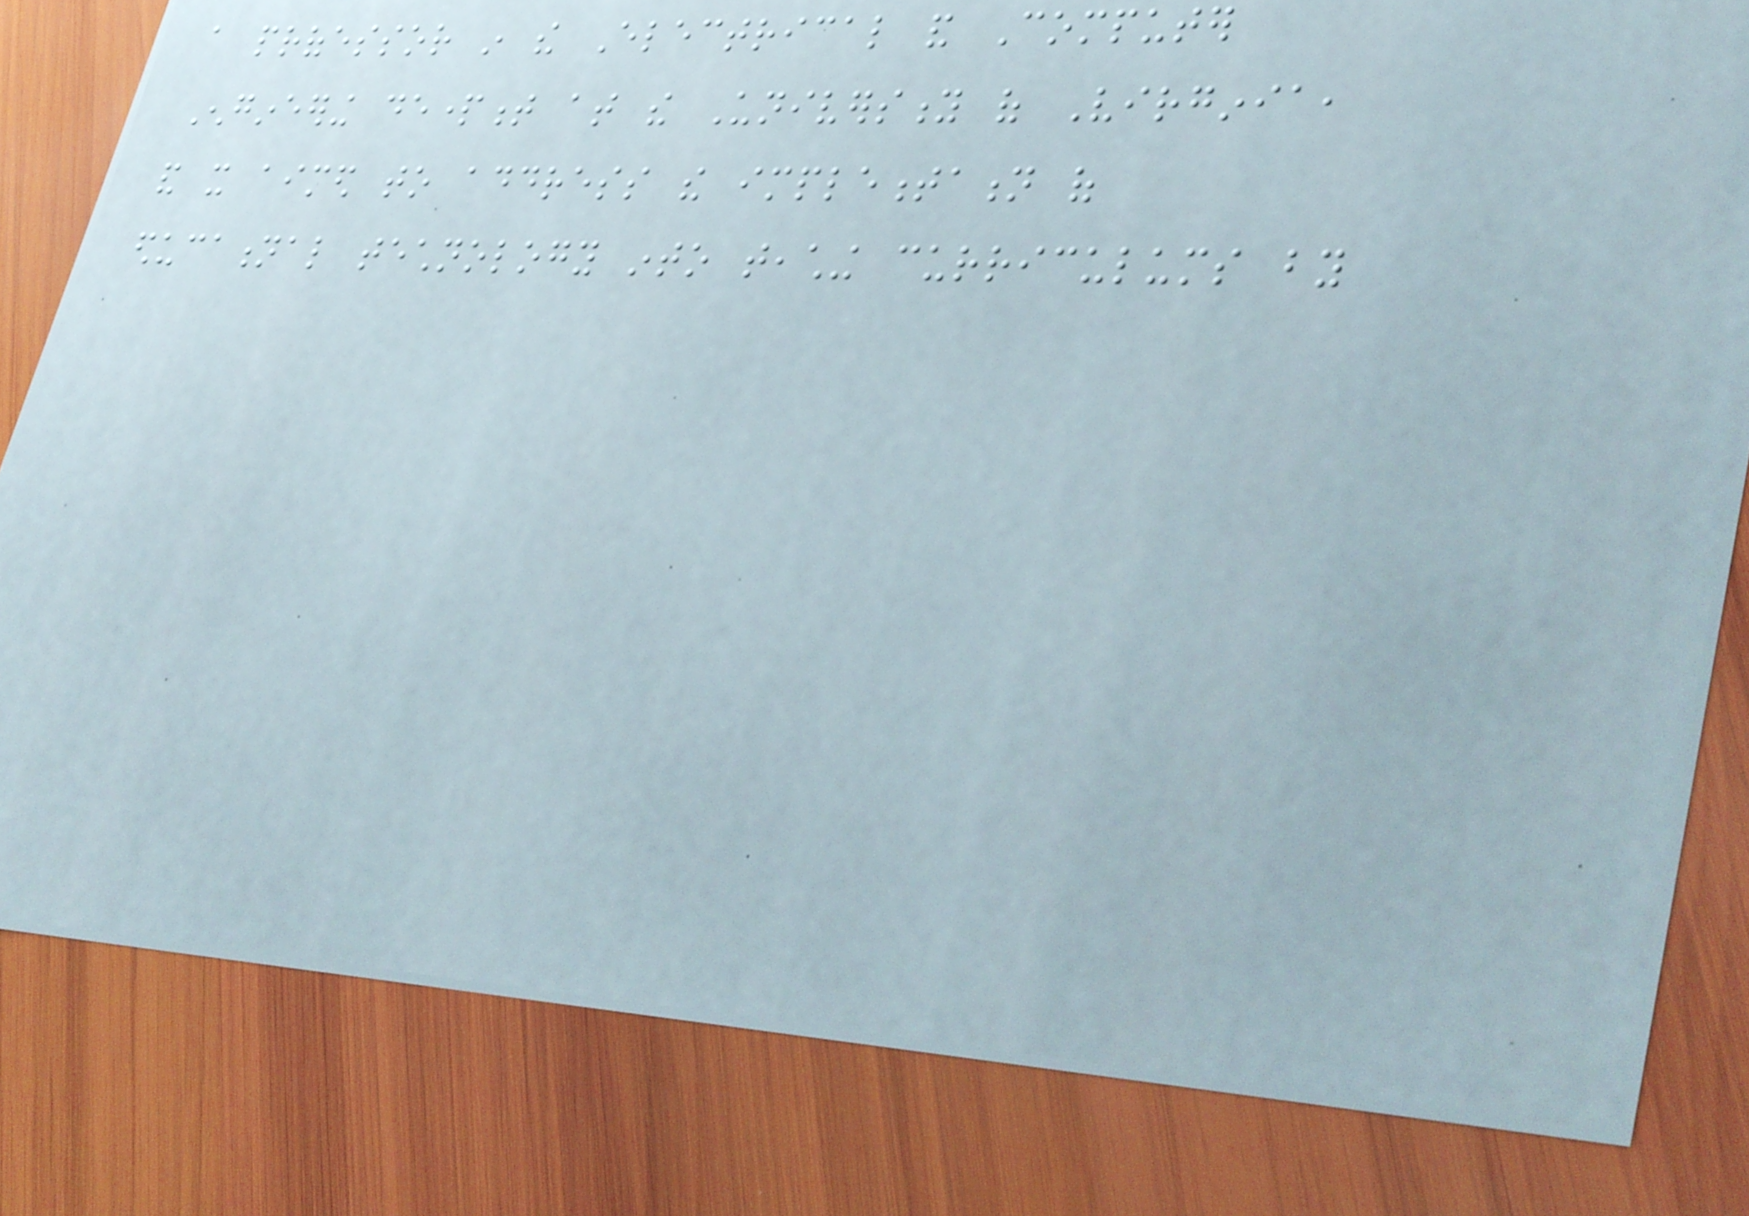a professor in the Electrical and Computer
Engineering department at the University of Virginia,
and it aimed to address the implementation of
educational technology into teaching curriculums by
